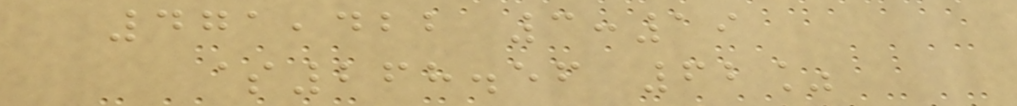471,422 3:19
$268.56 62%
